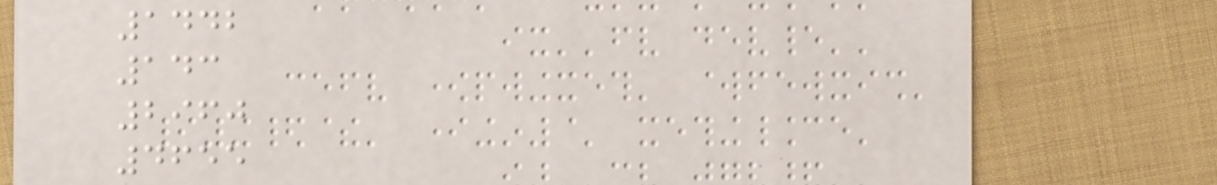1442
143
2960
4655
